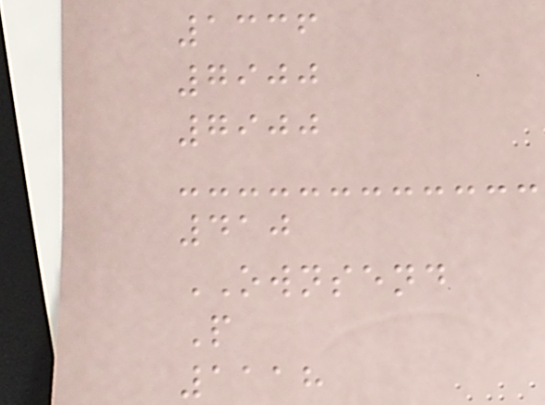1336
7900
7900
410
OWNSEND
P
1118
